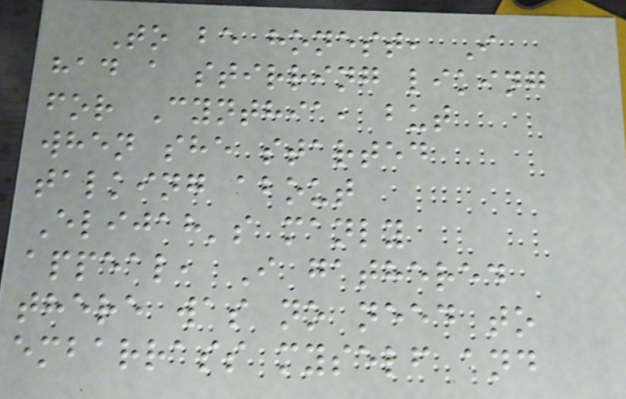To be honest, I
had a stirring liking
for Cynthia, but
when she started
talking about
Elijah's manly
appeal, I gathered
there was no need to
embarrass myself and
